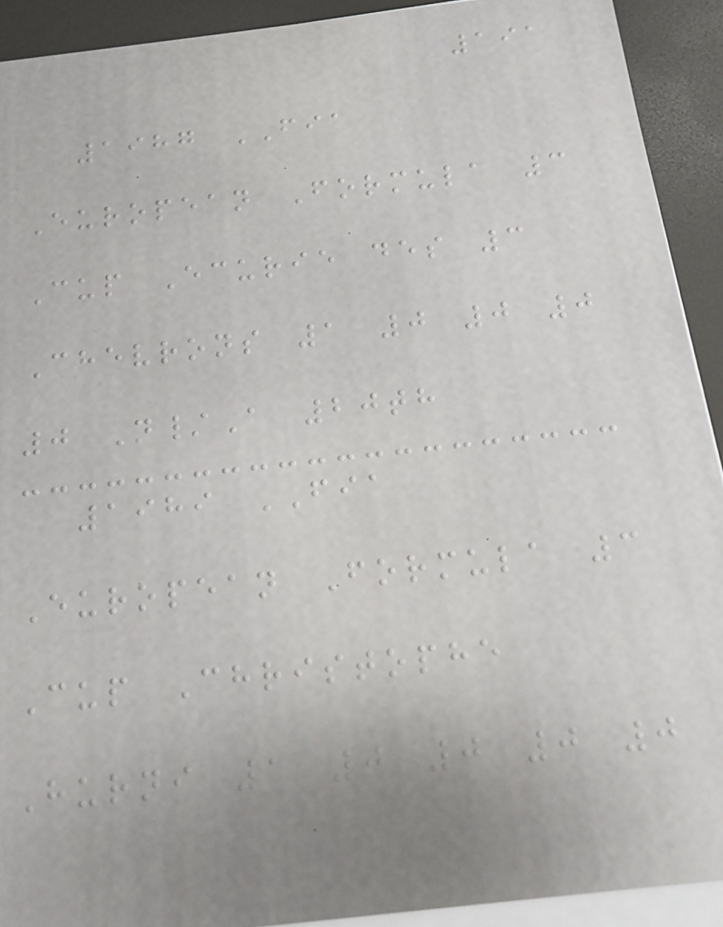191
1987 FIA
European Formula 3
Cup Ecurie des 3
Chevrons 1 0 0 0
0 N/A 20th
1989 FIA
European Formula 3
Cup Christophe
Hurni 1 0 0 0 0
